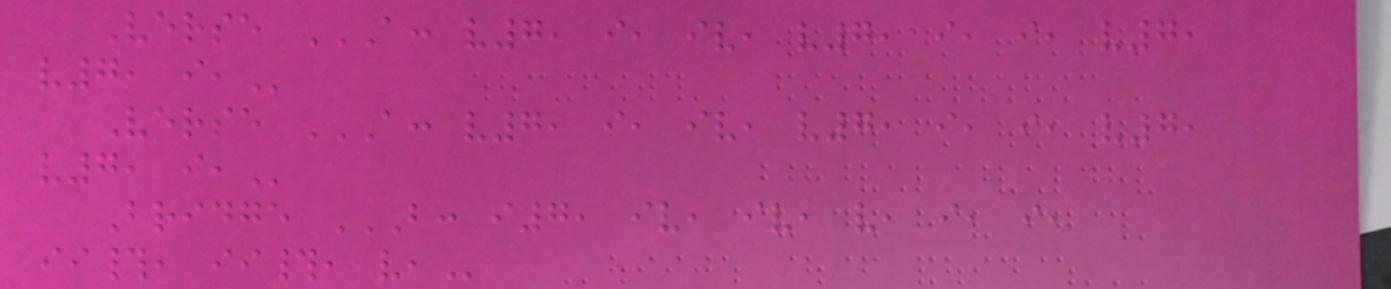Verse A: V7, I, IV, V7, I, I, V7,
V7, I,
Verse A: V7, I, IV, V7, I, I, V7,
V7, I,
Bridge B: I7, IV, IV, V, I, I,
II#, II#, V,
